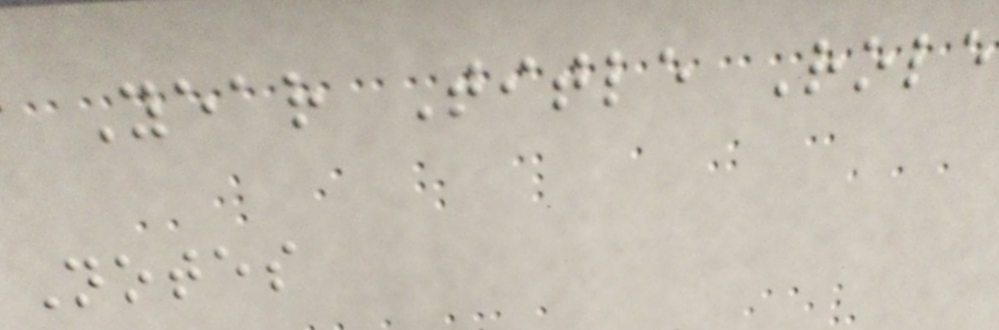Year Title Role
Notes
